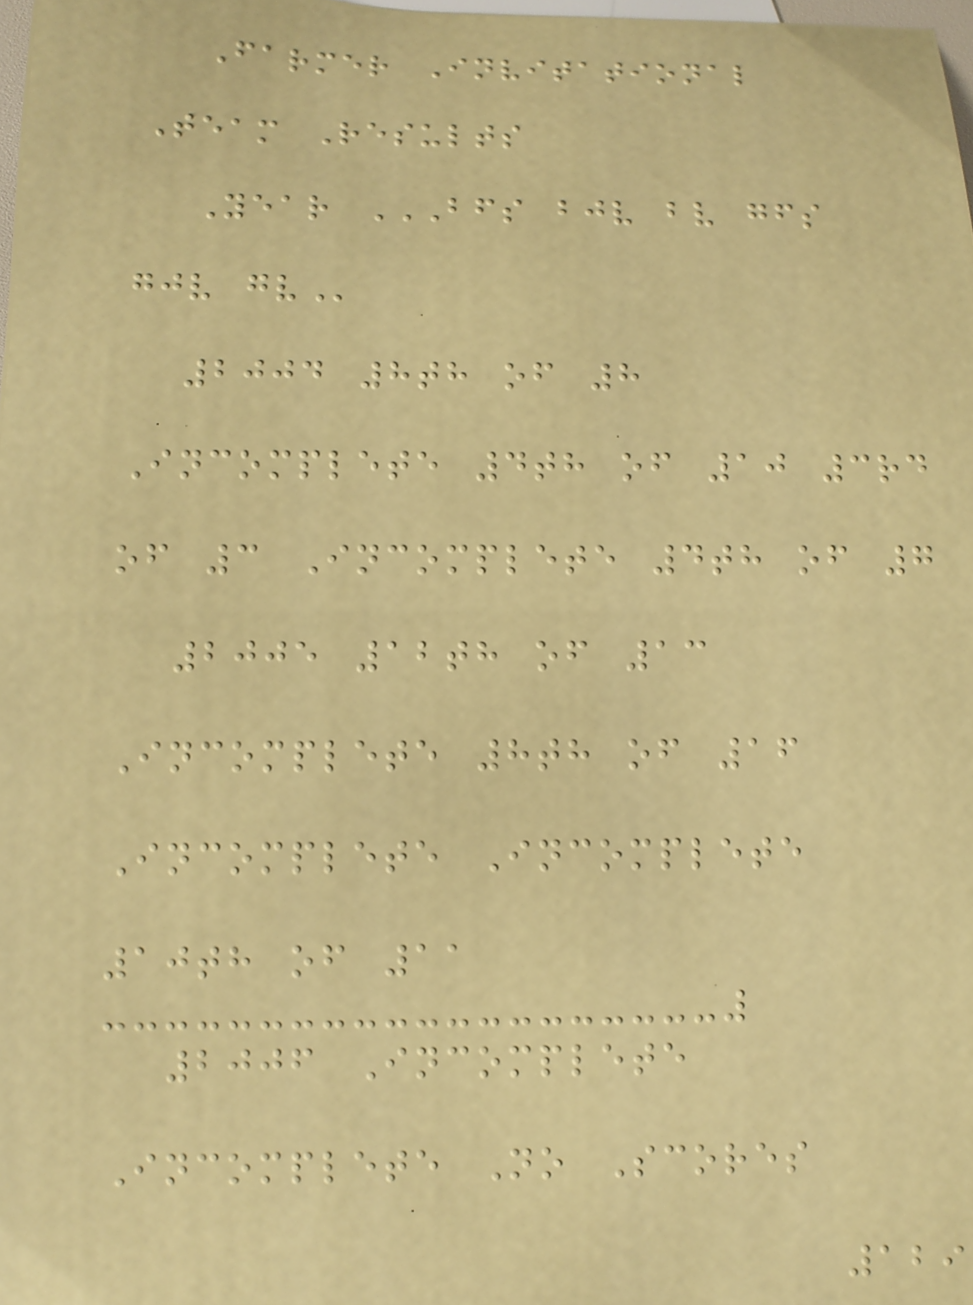Farmer Invitational
Team Results
Year BFS BJV BV GFS
GJV GV
2004 8th of 8
Incomplete 4th of 10 3rd
of 3 Incomplete 4th of 7
2005 12th of 13
Incomplete 8th of 16
Incomplete Incomplete
10th of 11
2006 Incomplete
Incomplete No Scores
129
